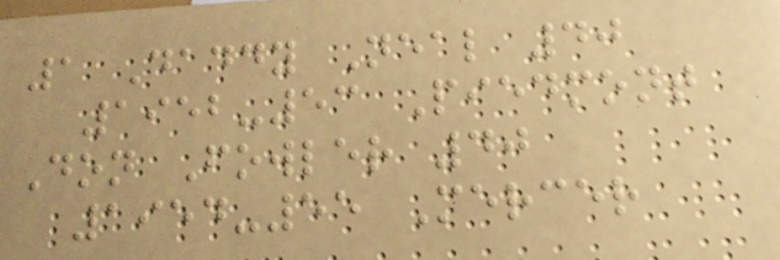1 Daddy Neal 40
1952-53 Piedmont
Don Fowler 40
1954-55 Mercer
